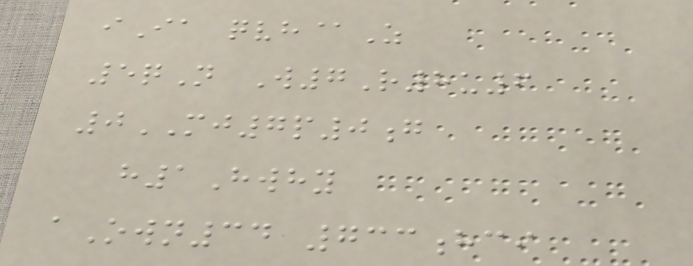iIa qvh@Z
5qN W7R8u6
0MJ7p0g
h1Hwhy
aOwn34 733hci
